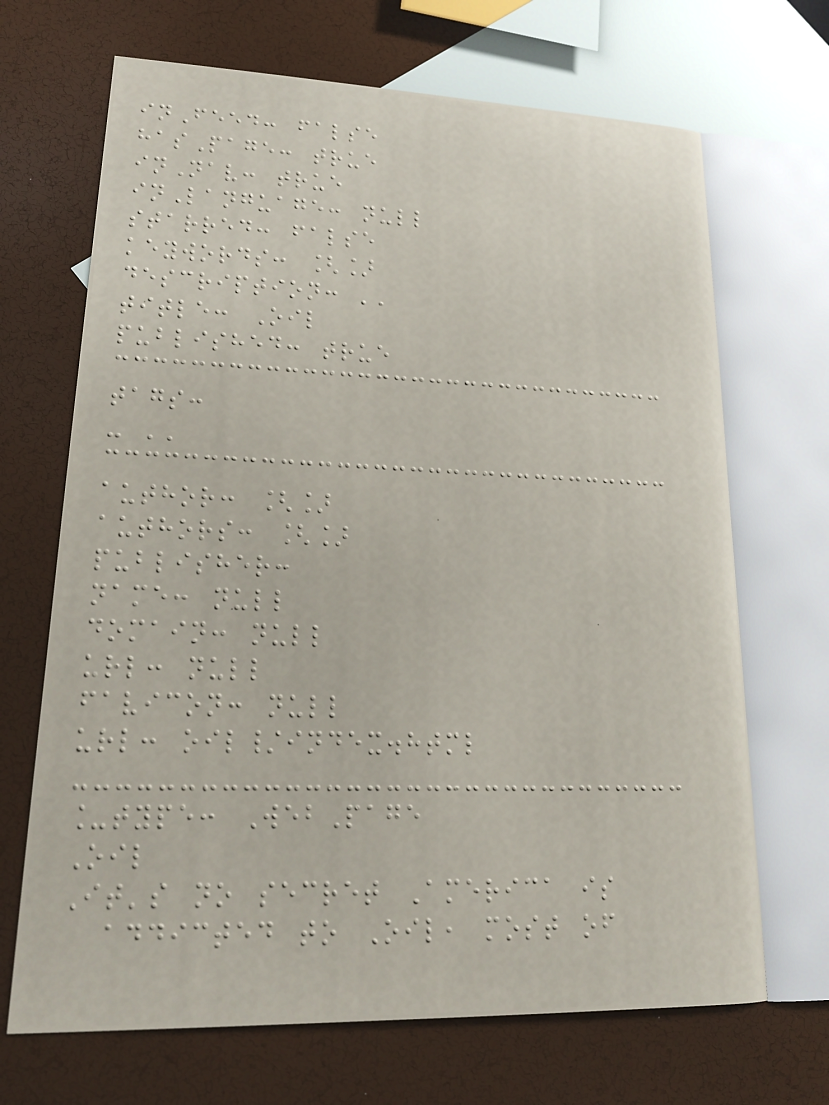inFeed: false
hasPage: true
inNav: true
inLanguage: null
starred: false
keywords: []
description: ''
title: Oil
published: true
tags:
- ''
author: []
authors: []
publisher:
name: null
domain: null
url: null
favicon: null
url: oil/index.html
_type: WebPage
Oil
It's no secret America is
addicted to Oil, most of
